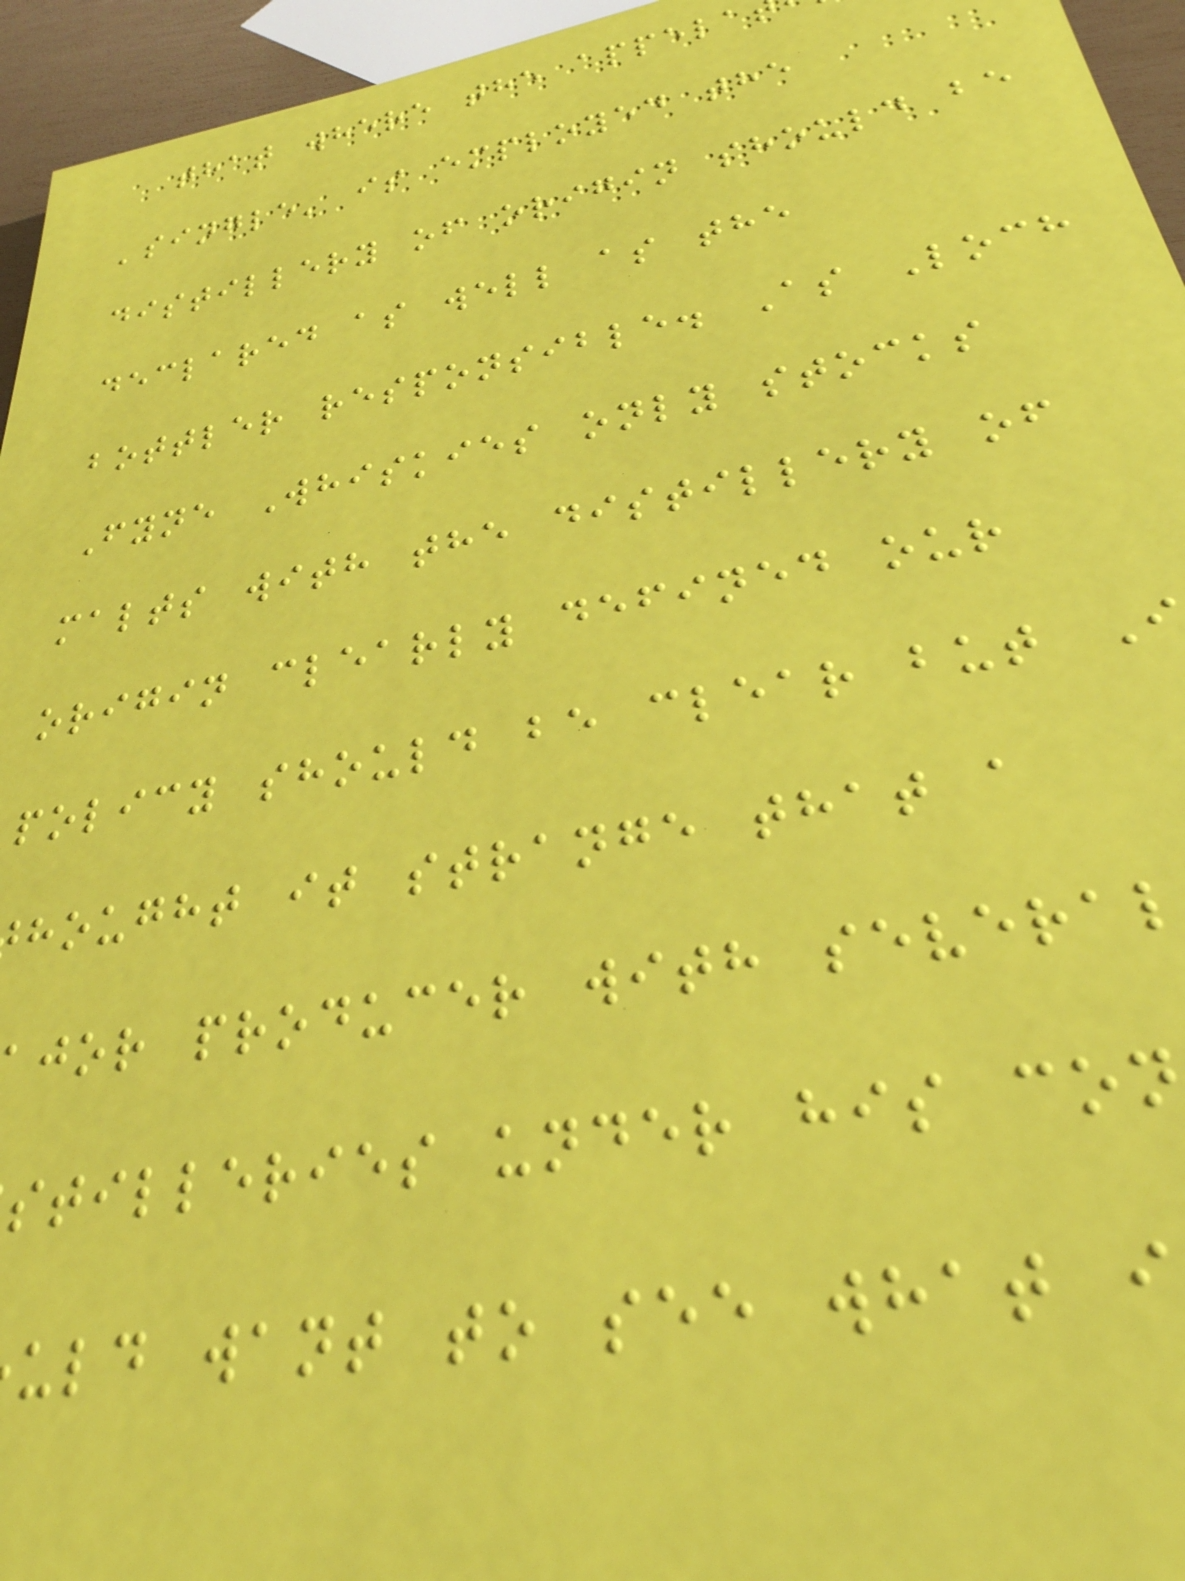that where the appela
'single' is employed the
distillery of origin should be
declared as well as the
bottler responsible. As Loch
Fyne Whiskies only stocks
malts with the distillery of
origin clearly defined our
policy should be clear but
hought it strange that a
jor producer with several
stilleries under his con
uld want to see what i
